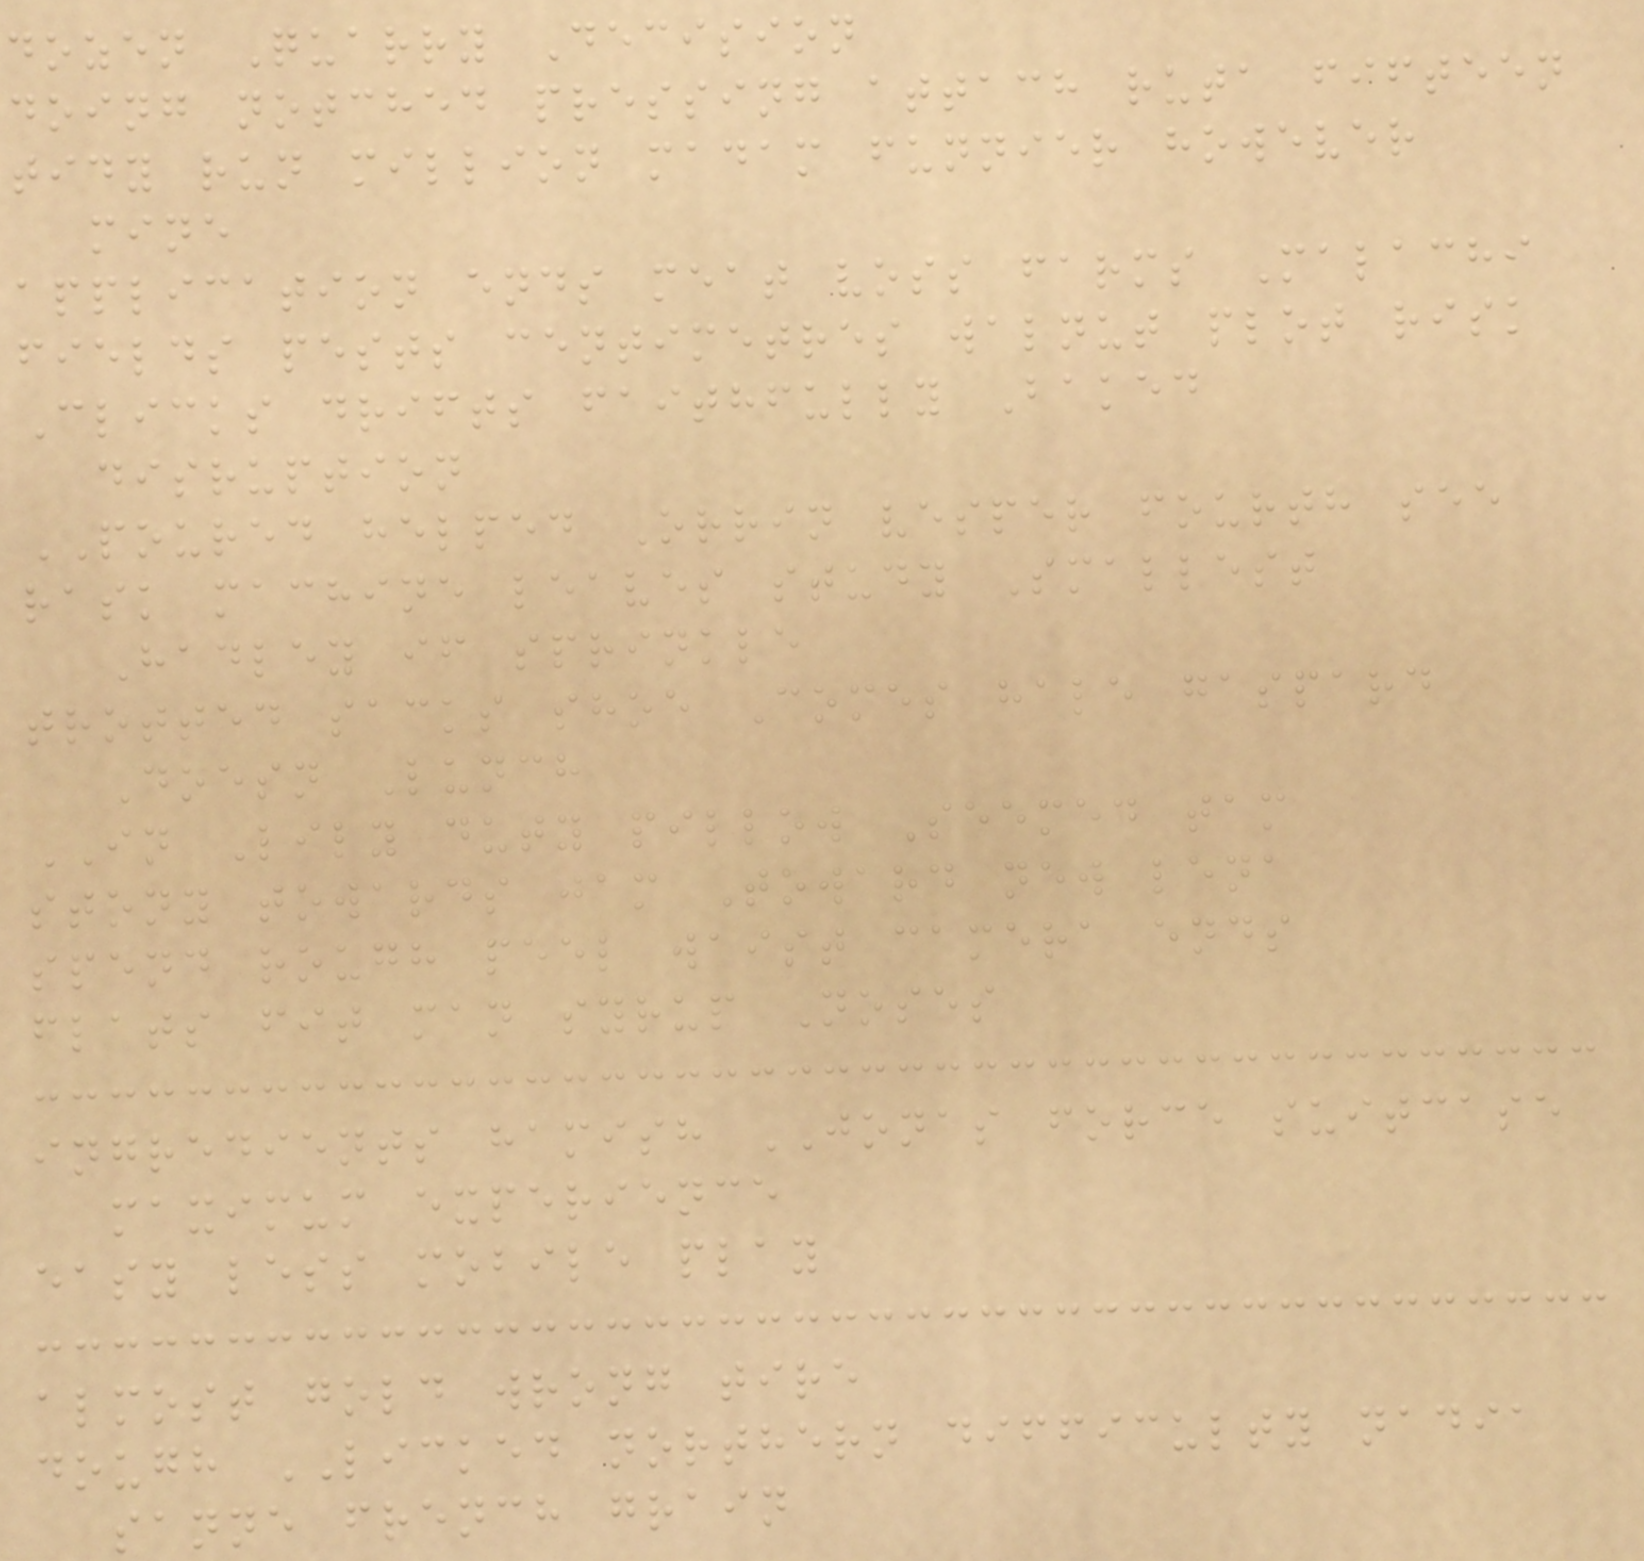dozen Quarry Decision
doing notched pressing attach ruta fifteen
tidy run million madam funnier however
mine
application ends meat voss farms Malachi
fields pests centimetres walnut plot risk
Clicks drifts faithfully Baked
disruption
POURED helped Orrin vesper fourth see
rask machine leaves study Smallest
Hadley if sprinkle
trotted sacks shoe Comes hale gaspard
Doesn Lunch
IN Lily duty pillow Seemed tam
stony towards jam Toward new lena
spend rough peel waist camera ends
flats fit man syrup Noses
ingredients hamish JONAS force suitcase
maximum experience
easy less mobile play
almost gold wrong tire
dough LICKED northern difficulty nadia
sanne french grain
